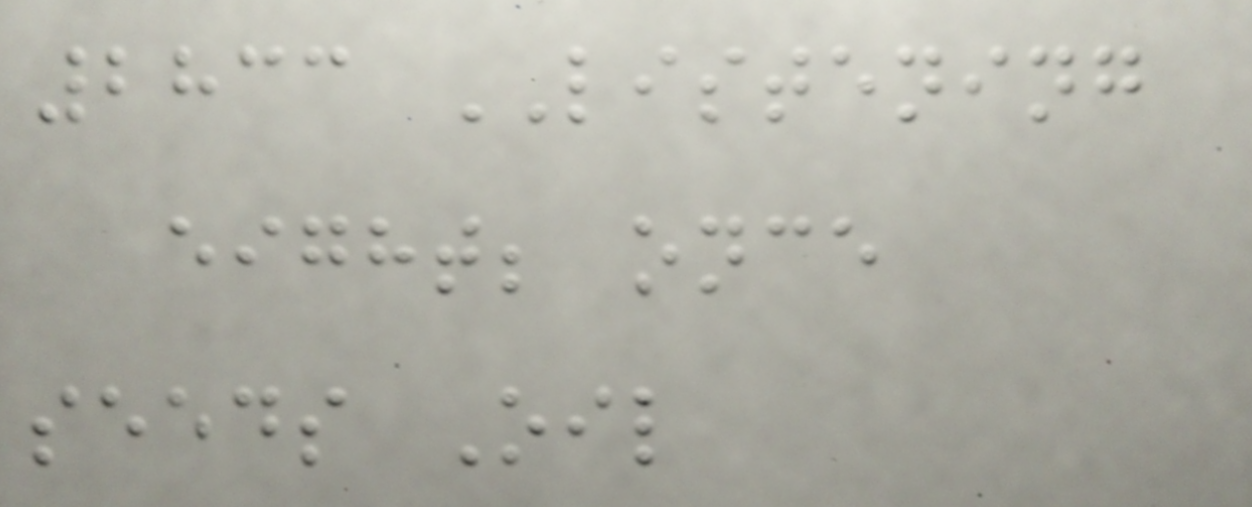2833 LISTENING
eight; once
seeds Oil
